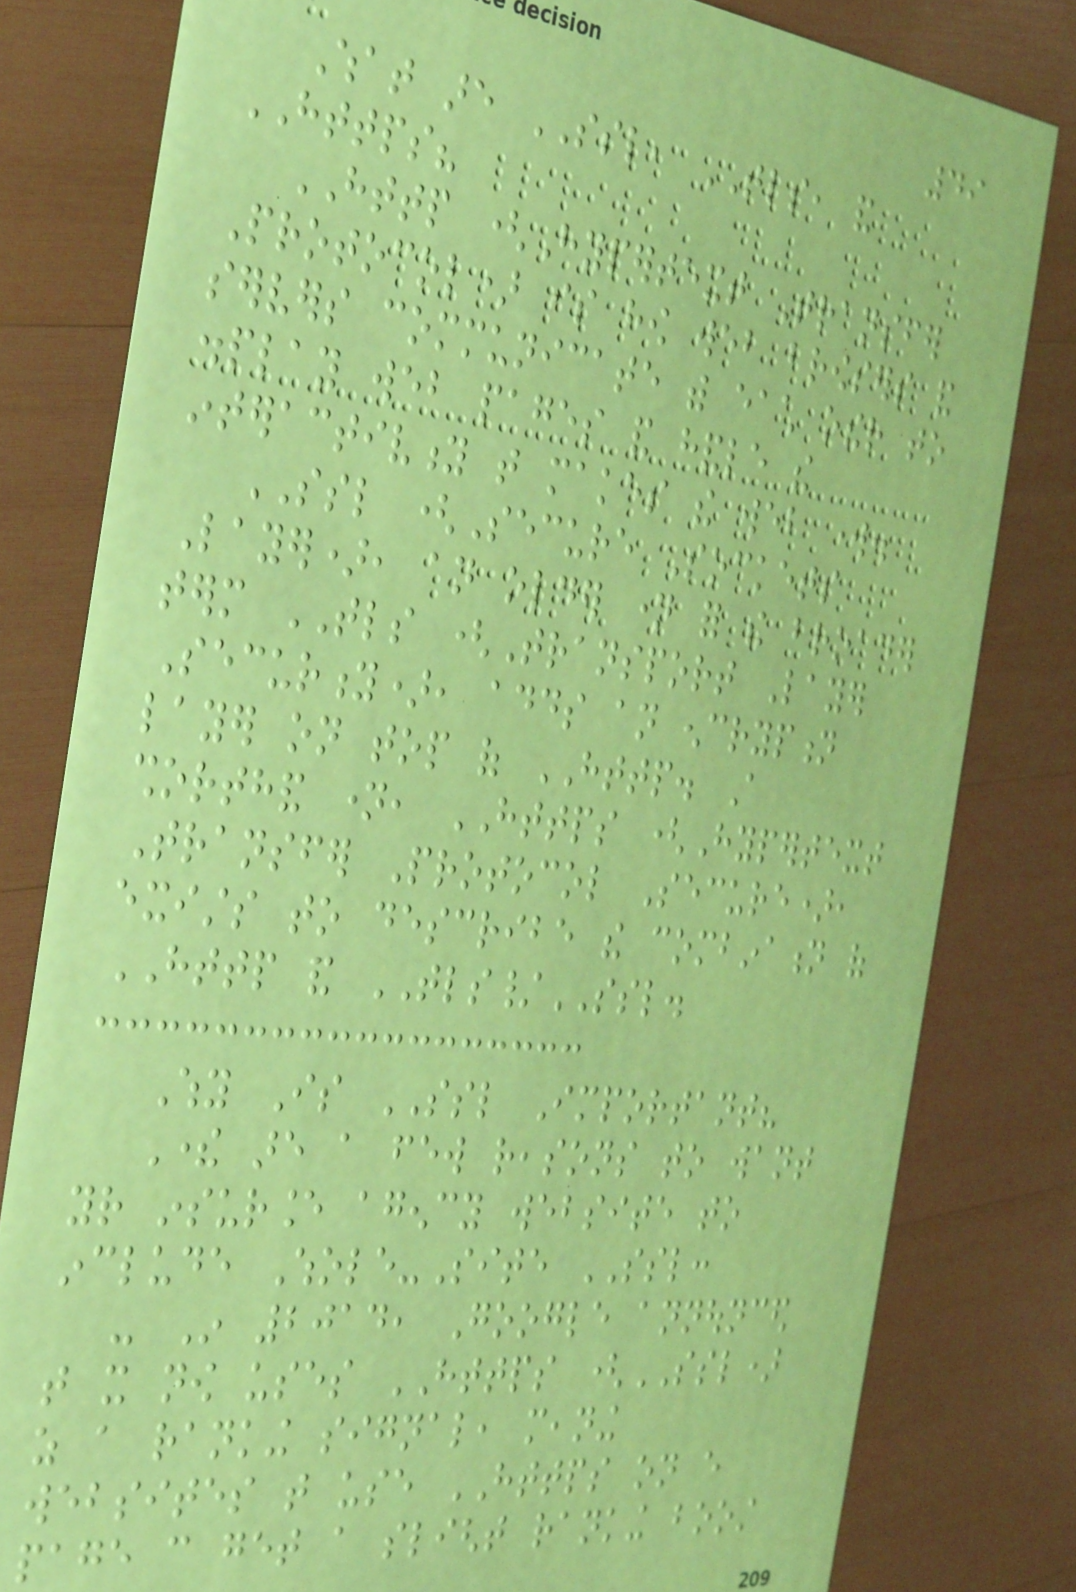49
What are SSL, TLS, and
HTTPS?
HTTP (Hypertext Transfer
Protocol) is how web browsers and
servers communicate with each other to
display web pages and handle the
interactivity that makes the web work.
SSL (Secure Sockets
Layer), an older name for the broader
term TLS (Transport Layer
Security), adds an encryption
layer on top of HTTP. A
shorthand name, HTTPS (Hypertext
Transfer Protocol Secure),
exists to describe the combination of
HTTP and TLS/SSL.
Why Is SSL Important?
There are a few reasons to want
your insurance agency website to
include Whole-Site SSL:
- In 2014, Google announced
that it now uses HTTPS (SSL)
as a ranking signal, meaning
websites that use HTTPS on every
page can get a slight ranking boost
